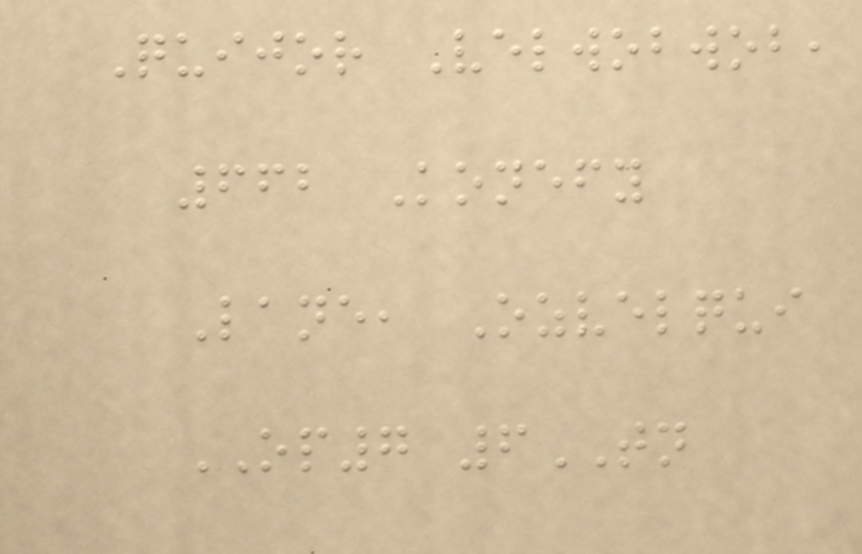Quijor Velwobwob,
662 Konefy
Lane, Ozvelqui
OP7 6TN
